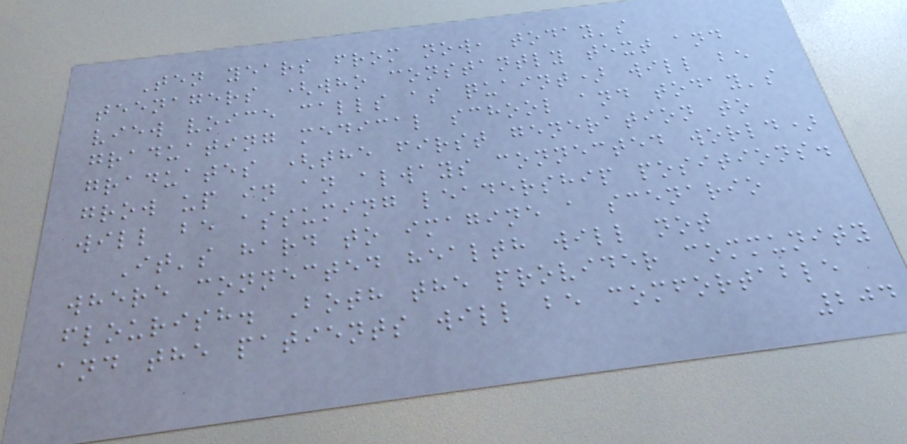Ten years from now, today's
teenagers (who constantly text and
view voice calls as quaint) will be
graduating medical school and today's
graduates (the first generation to
grow up in an always connected world)
will be assuming leadership positions.
It's hard to imagine a scenario
where connected health will not
flourish. Both the provider community
and the patients will be comfortable
204
